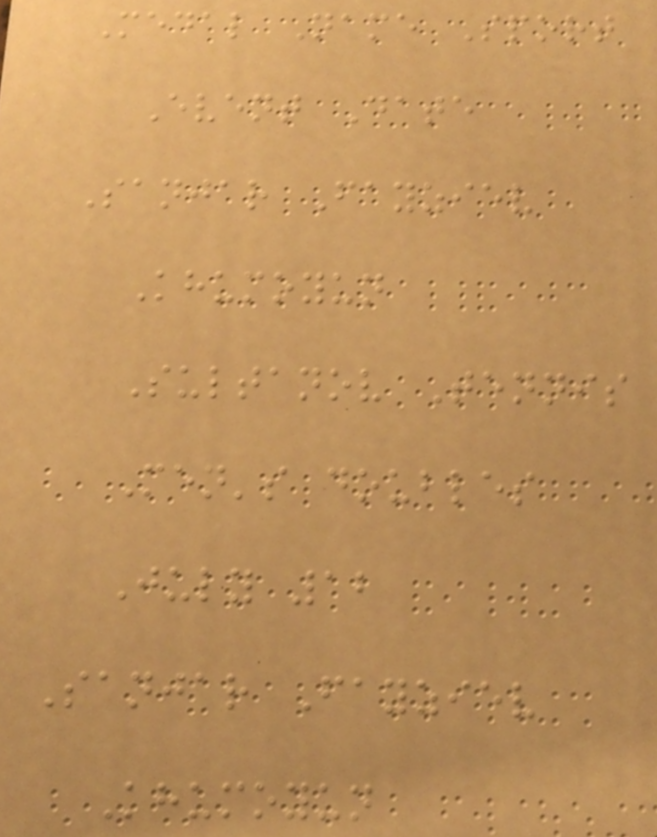Medal Name Sport
Event Date
Sanjar Fayziev
Khumoyun
Sultanov Tennis
Men's doubles
July 12
Sanjar Fayziev
Khumoyun
